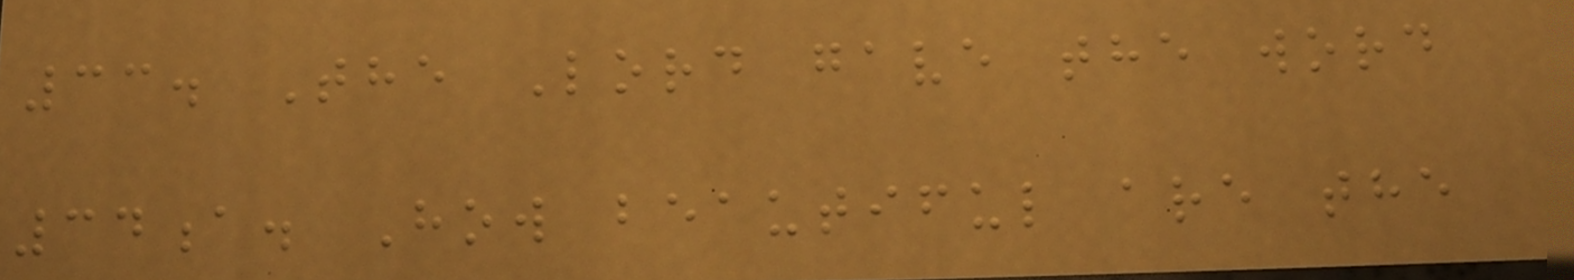33. The Lord gave the word
34a. How beautiful are the
